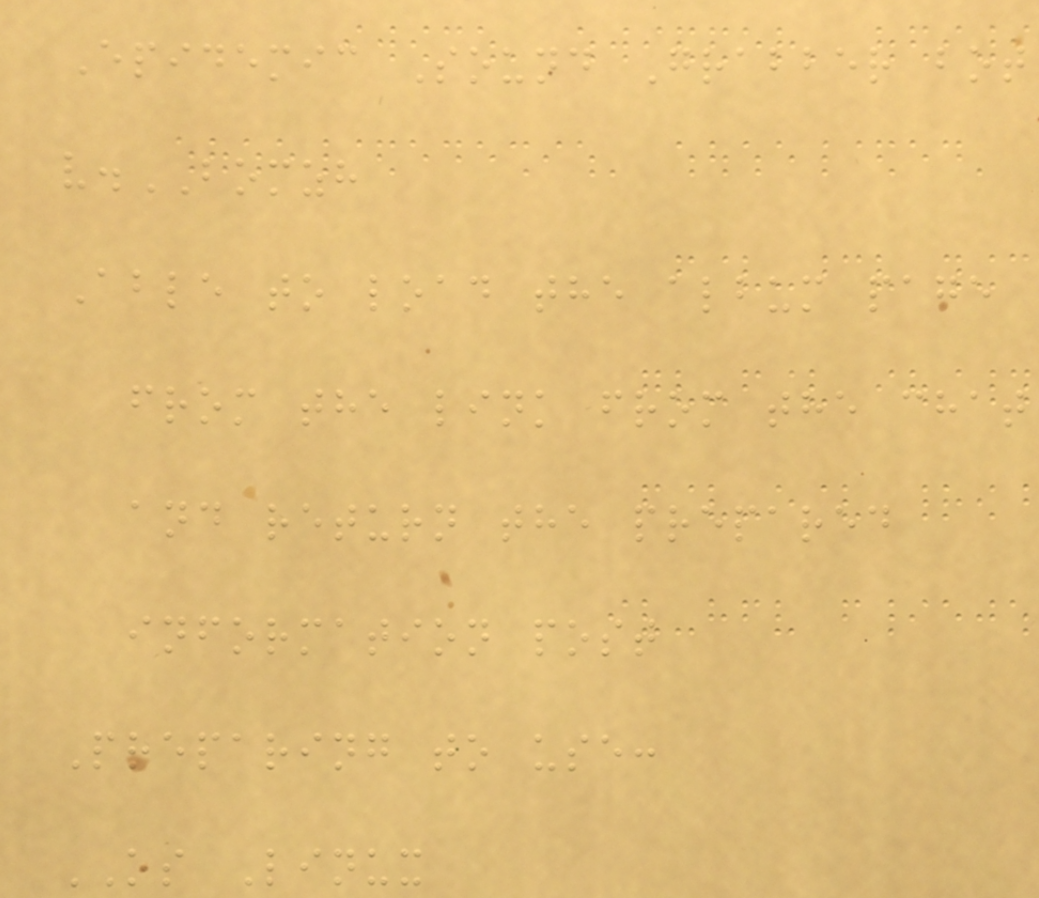Epidemic Sound Grabber bot
v.BOMZH
Able to load the album page
from the link from the chat
and return the prepared
information post
Preparing to use:
OS Linux
